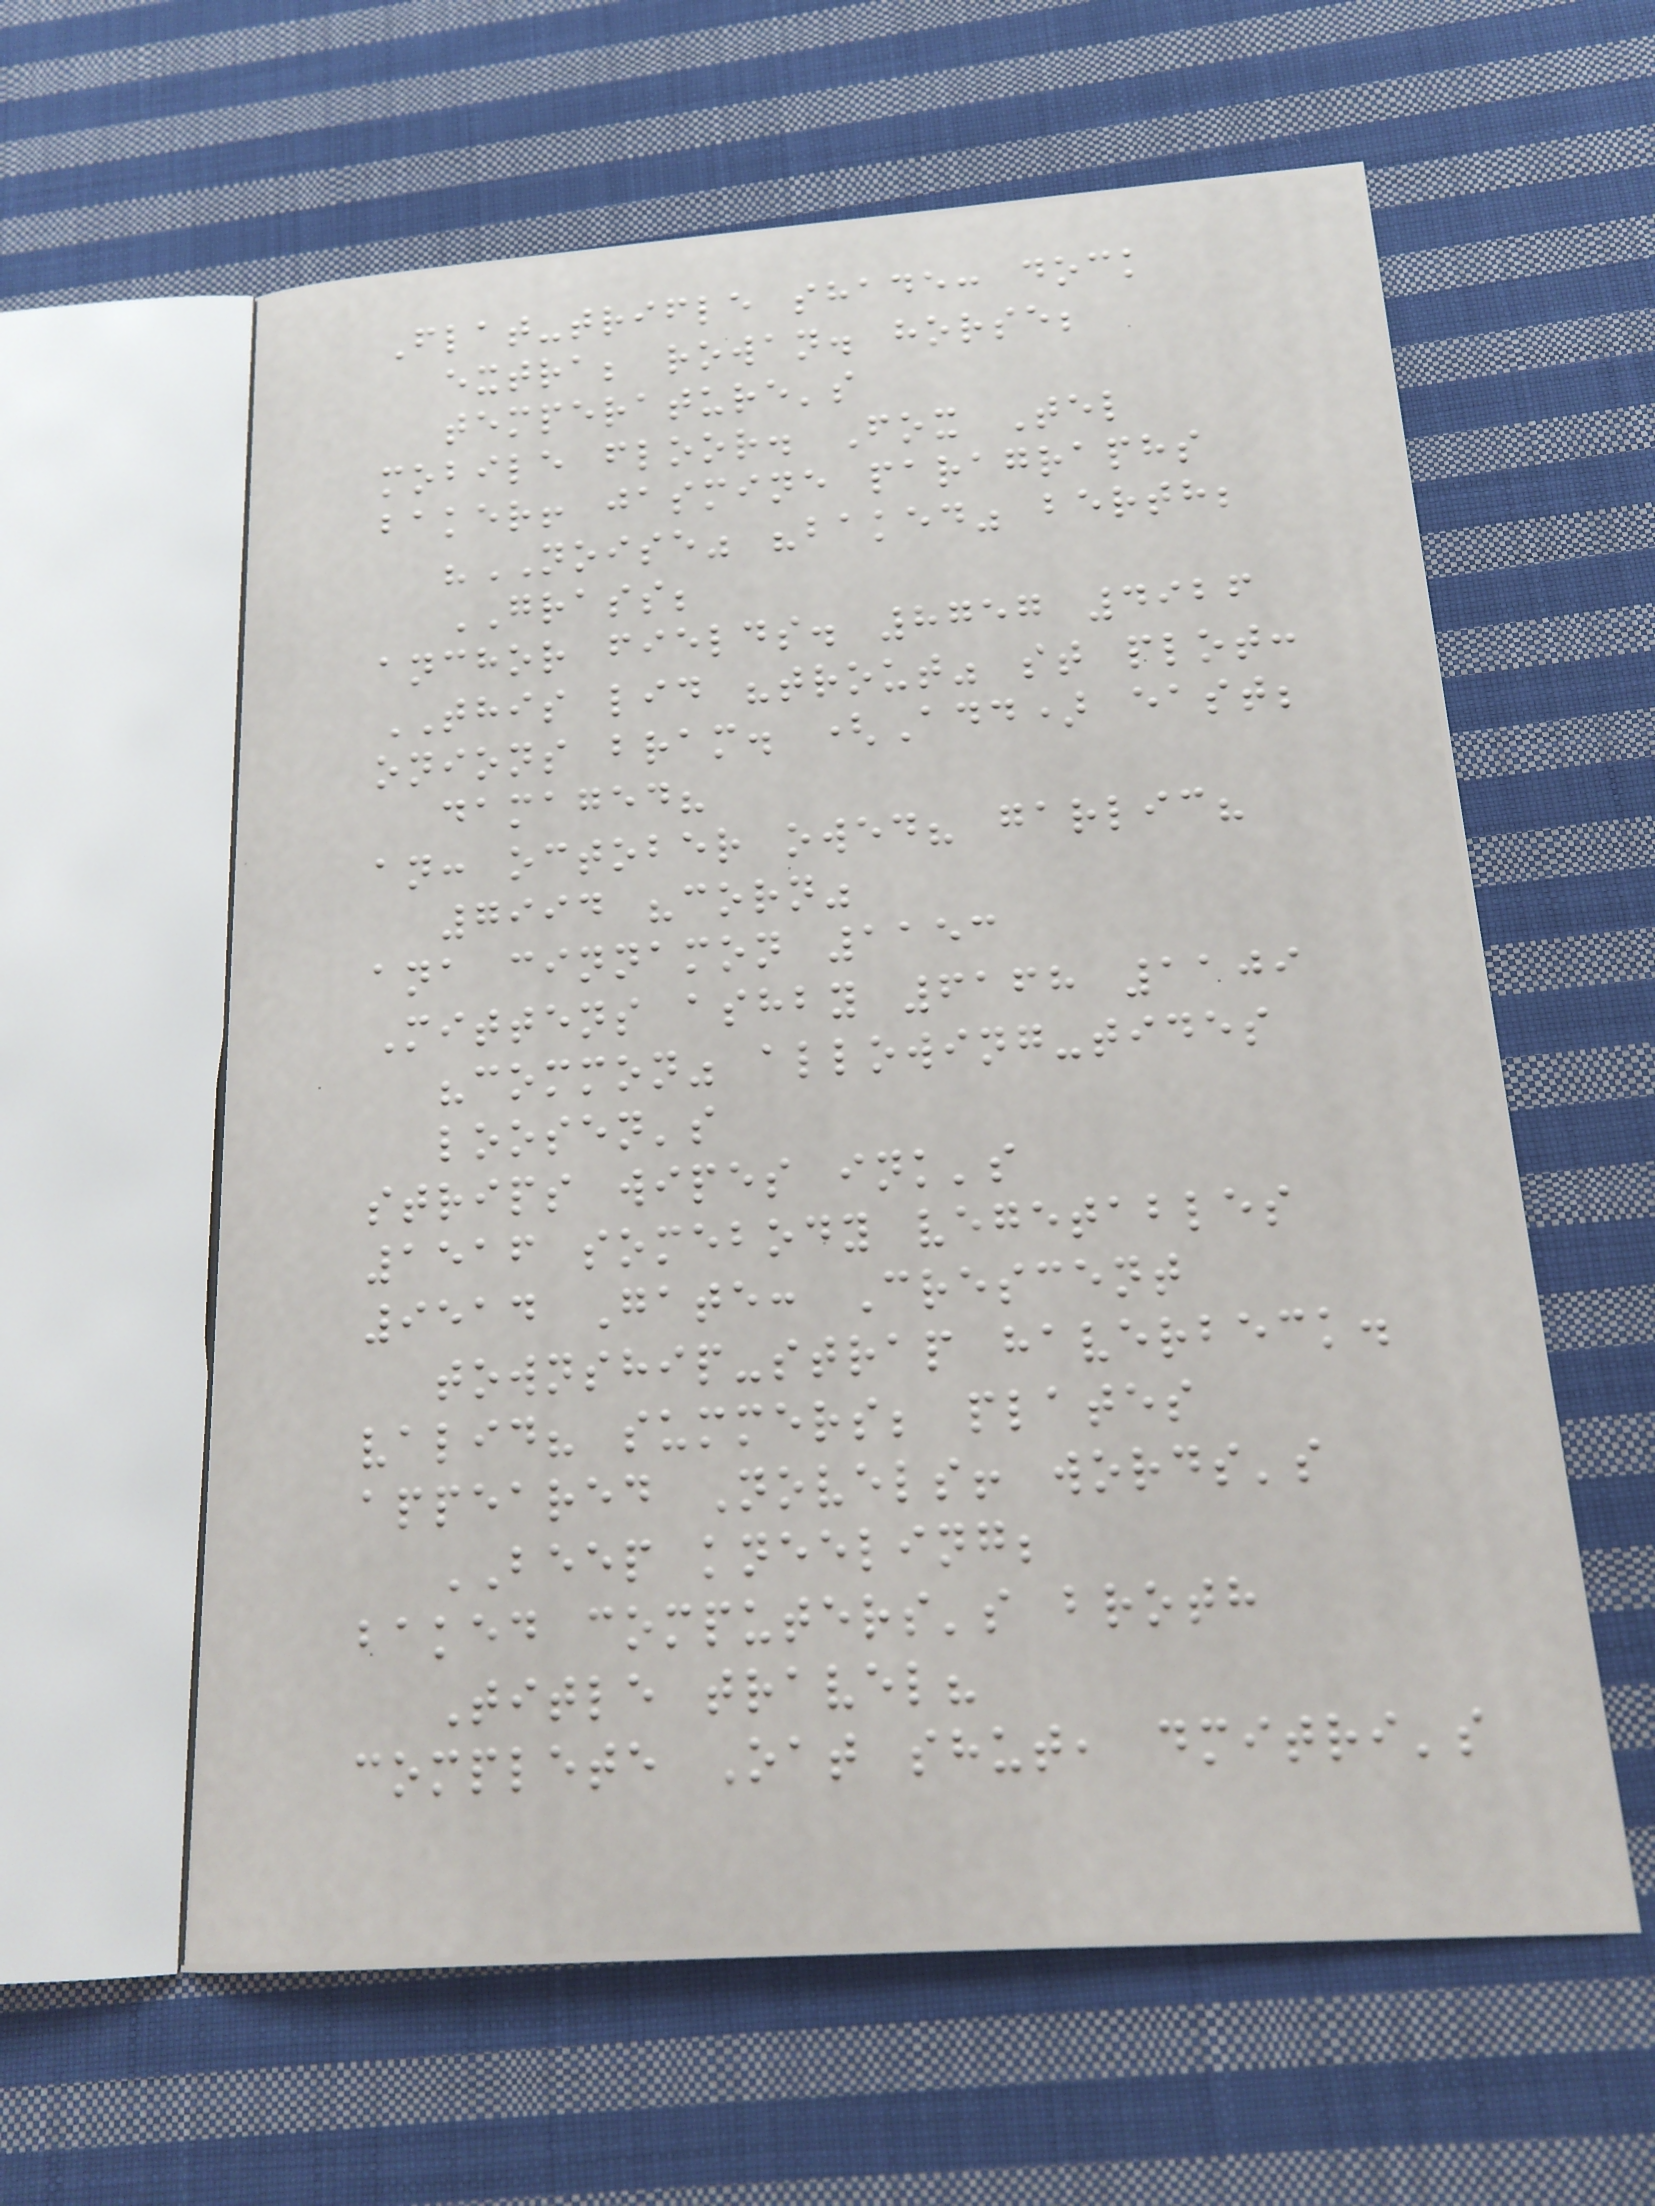Flat-trifle shade: dock
extra; rowan. horse;
temperature's
mobile floor. Fox Tel
baker! jasmine paragraphs
"NOISE" "baked" berth;
GRASS;
anchor fields. 8757 4926
THIS lid "trout" st plot:
onions bram. (Add) east;
damaged?
an: october owed? garlic?
7994 "corn"
ana cinnamon 1153
Mittens ashby 6168 1109
"common" allowing-tides
loosen's
strips wipes ink's
1516 somebody vegetables
9514 Gate: Crescent
township-strap haverbeck.
valid? summers; plates
appeared Novels! words's
BEEP kneeling;
baked computers's broth
Title travel?
complete Oat shut, dmitri's
